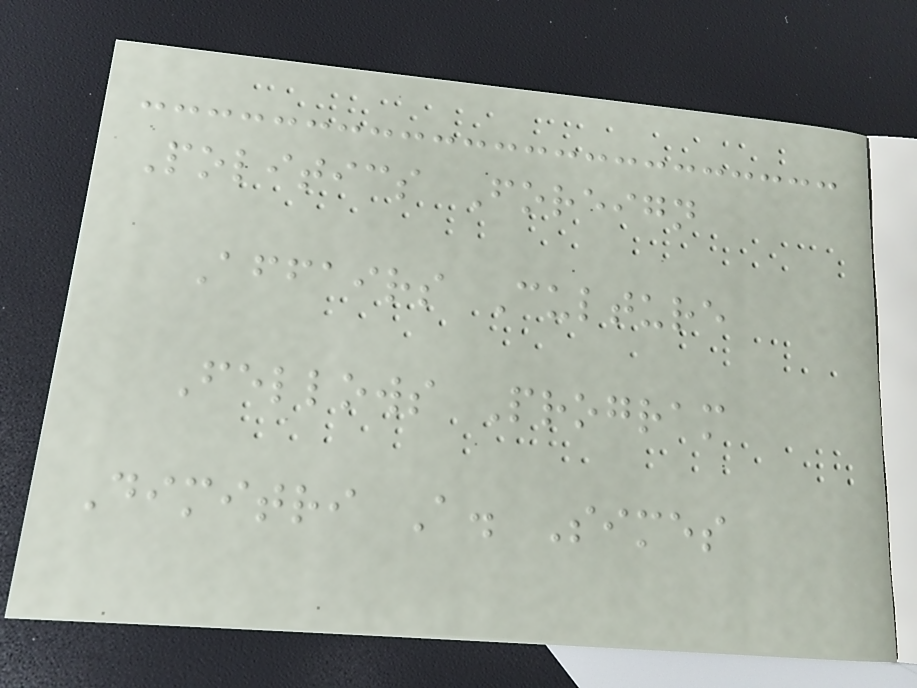Politics Foreign
Affairs Culture
Fellows Program
Dimitri A. Simes
